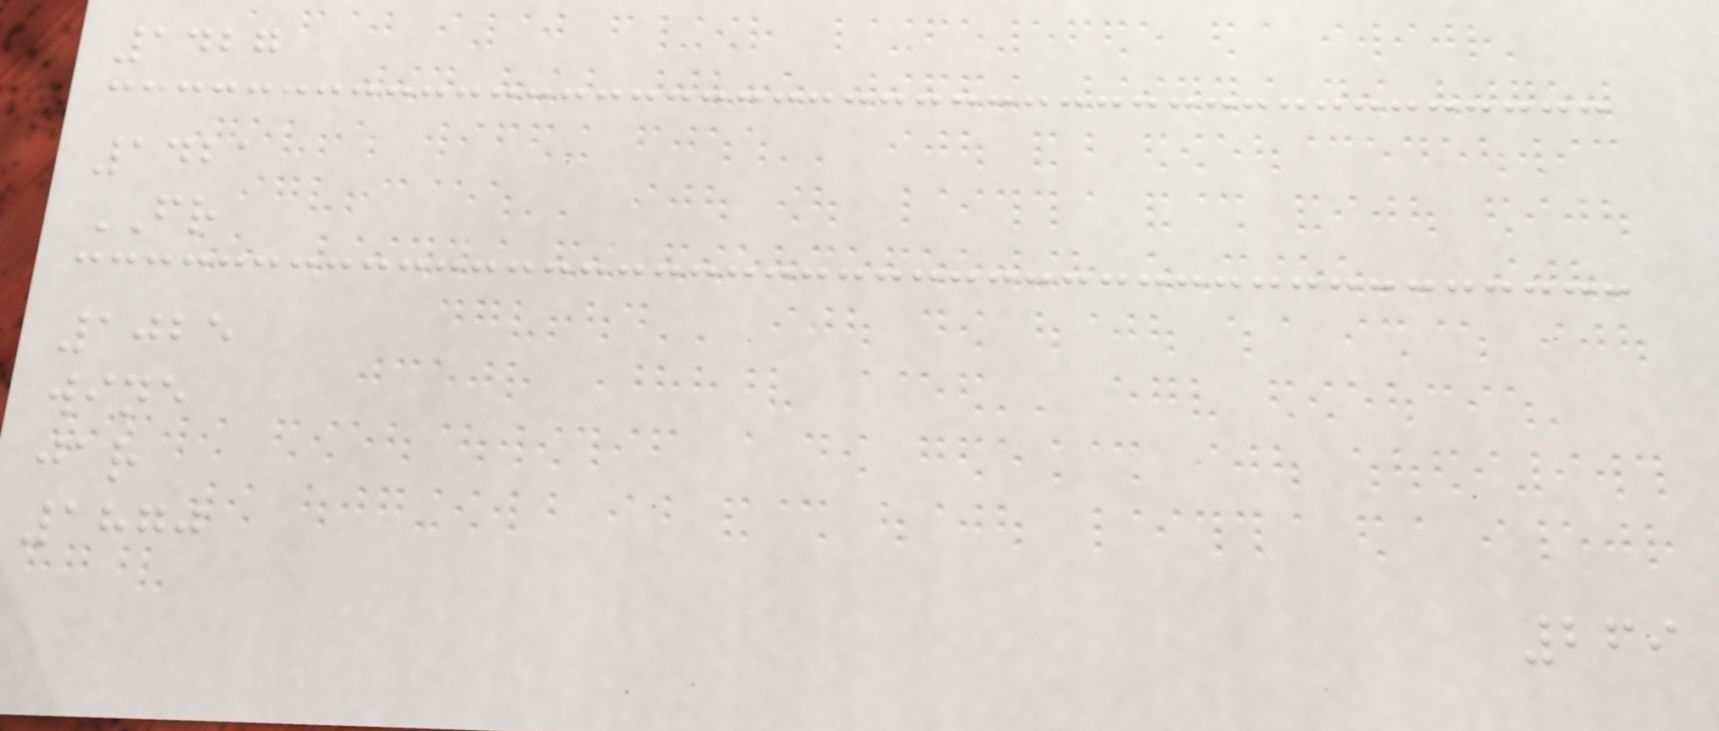1427
1421
FR
1025
wine
jar
1870
269
